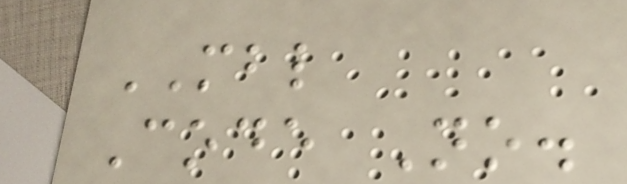MBL
Code No.
